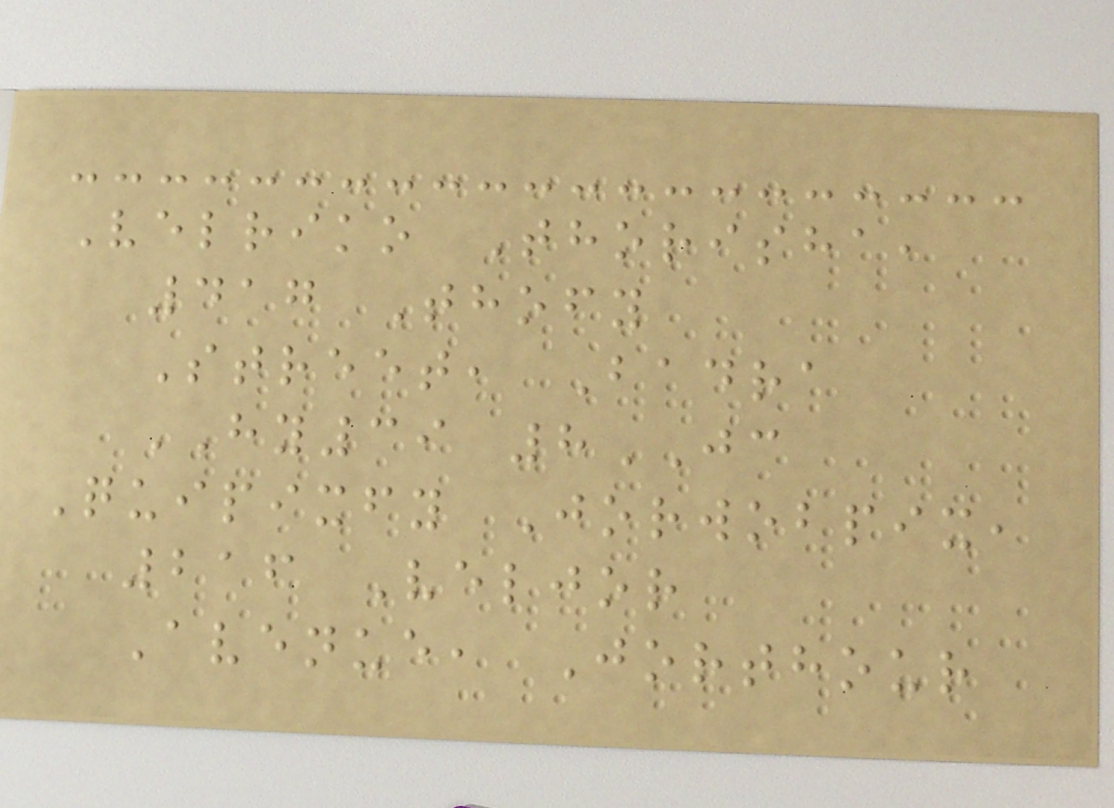Velriko Thorisha,
417 Thofy
Street, Badra
HY39 8JC
Quipixfy Jorwobpix,
216 Veljor
Avenue, Jorthour
